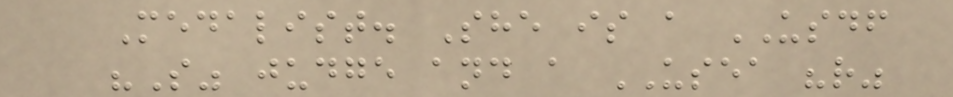Medalist. She is a USDF
"S" judge and a USEA "r"
